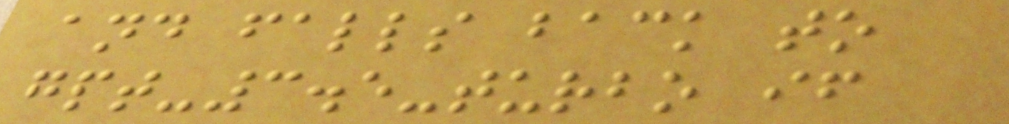and falls back to
gpt-3.5-turbo if
